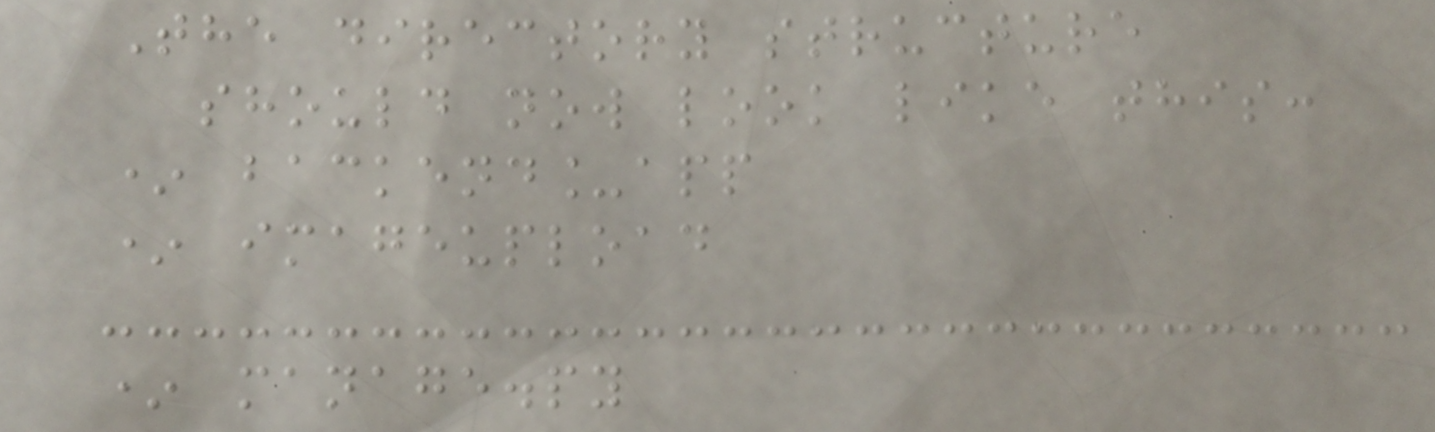The directory structure
should now look like this:
* backend_app
* imageupload
* manage.py
